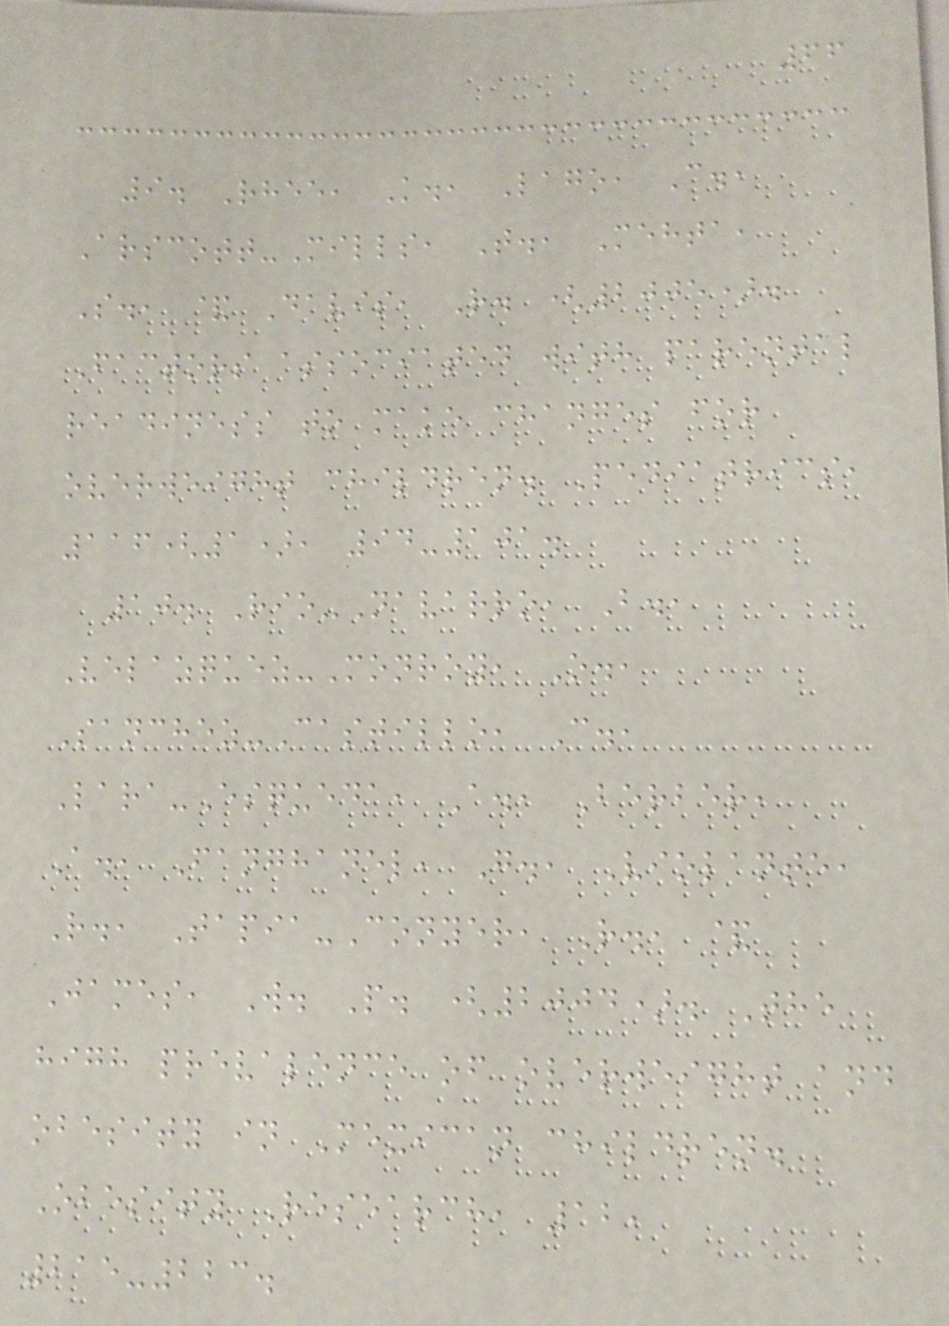66
9. Rhee, K., Lago, C.,
Arscott-Mills, T., Mehta,
S., & Davis, R. (2005).
Factors associated with parental
readiness to make changes for
overweight children. Pediatrics,
116(1), 94-101.
10. Rio-Navarro, B.,
Velazquez-Monroy, O.,
Sanchez-Castillo, C.,
Lara-Esqueda, A., Berber,
A., Fanghanel, G., Violante,
R., Tapia-Conyer, R., &
James, W. P. (2004). The
high prevalence of overweight and
obesity in Mexican children.
Obesity Research, 12,
215-223.
